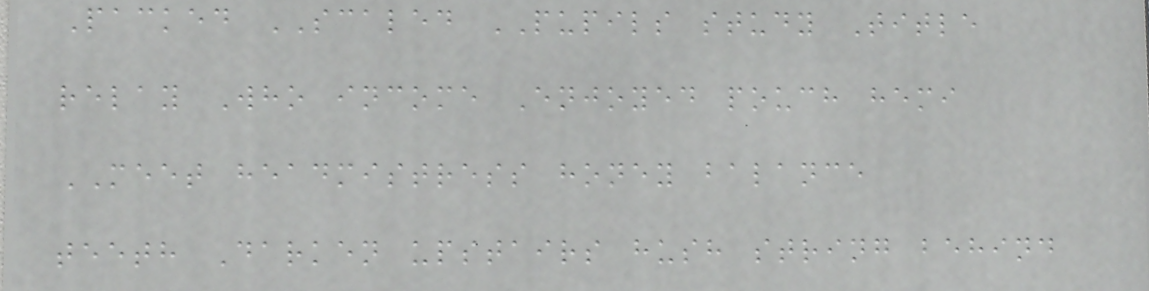Packed SCALED PUPILS study Title
relay Who income Enjoyed pouch hemi
MEET headmistress honey balance
teeth Darken upstairs hush string behind
